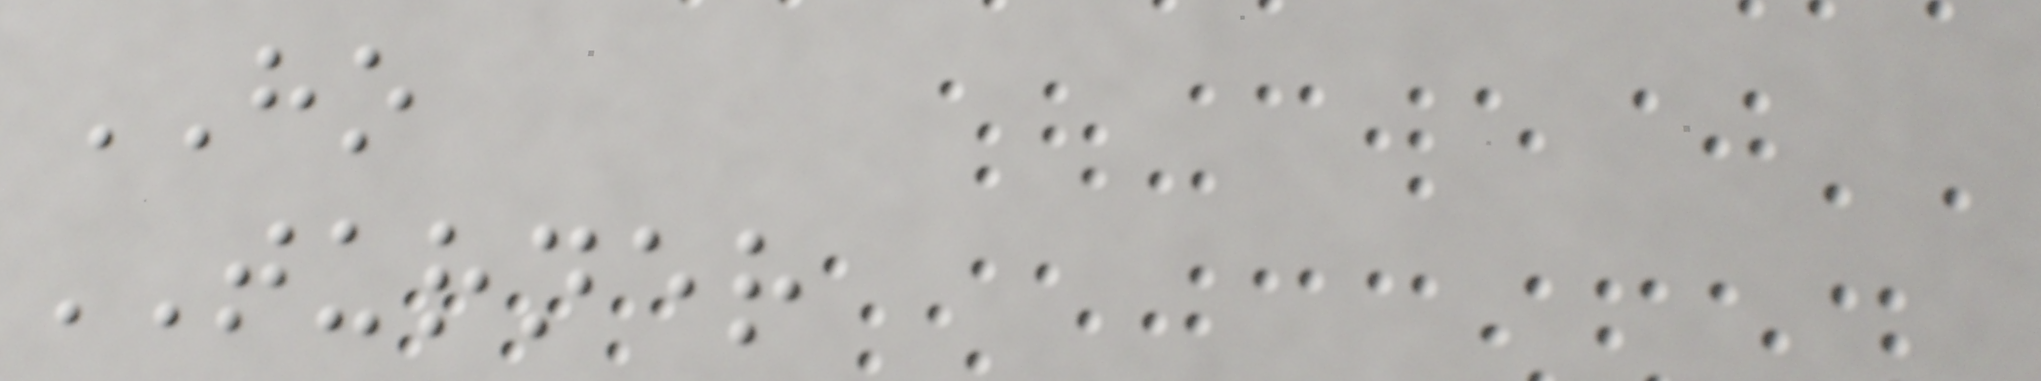HO
TURNER
